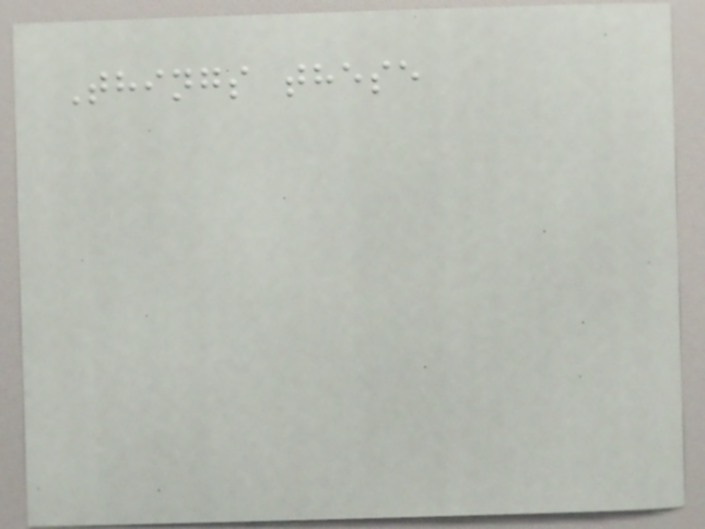Things these
